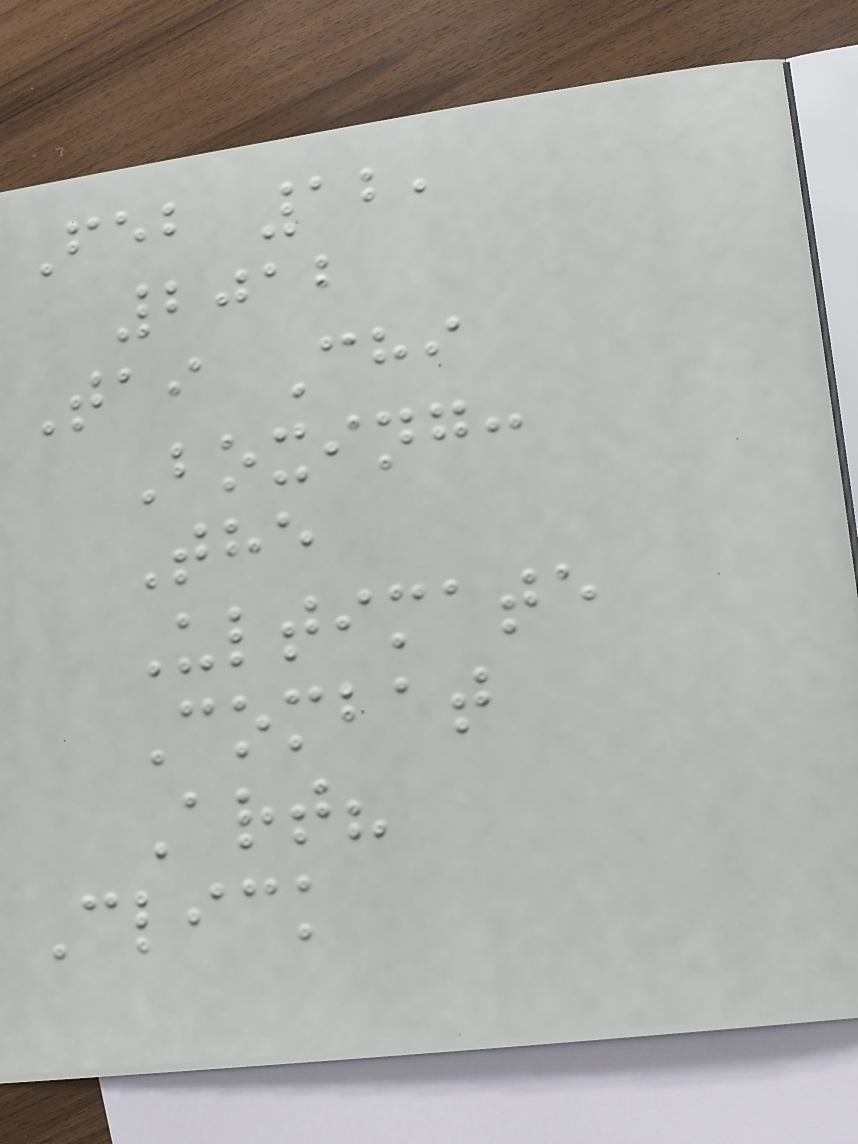Feb 12,
2012
Tai Chi
Boxing:
The
Ultimate
Combat
Art?
Click
